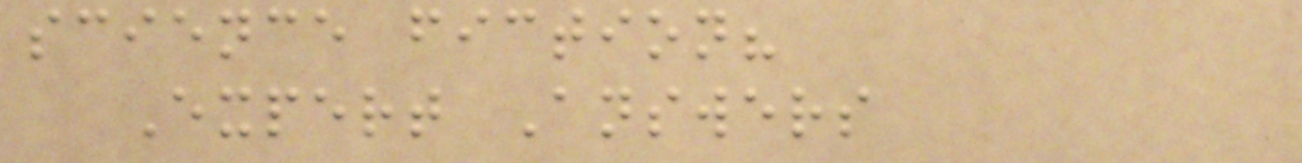science fiction?
Expert Answers
